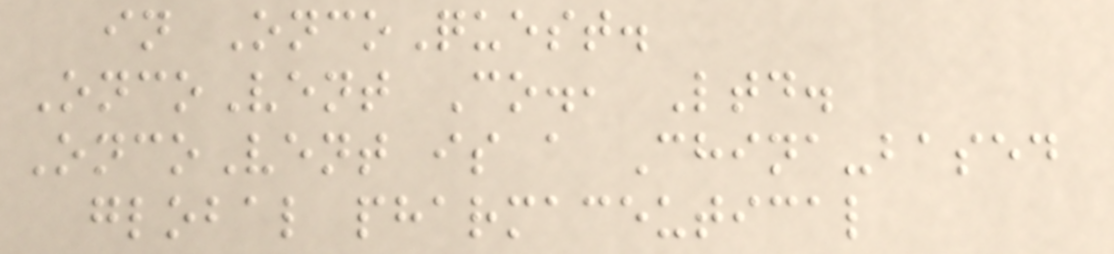in OncoQuest.
OncoVent Co., Ltd.
OncoVent is a China-based
global pharmaceutical
